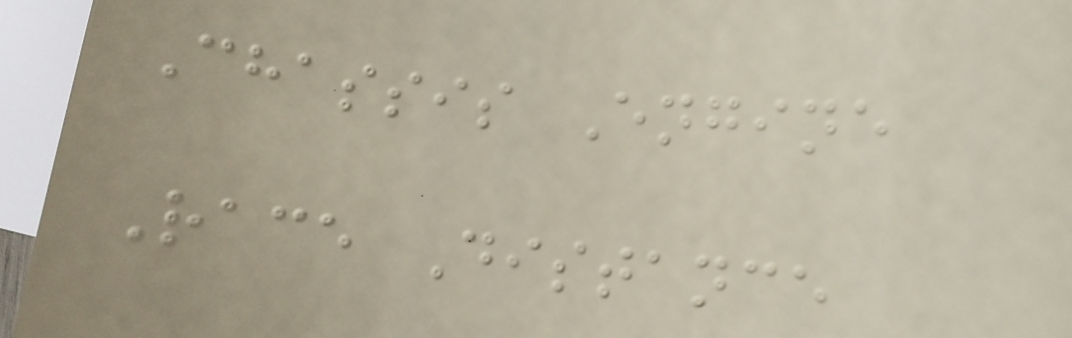Chassis Engine
Race Distance
